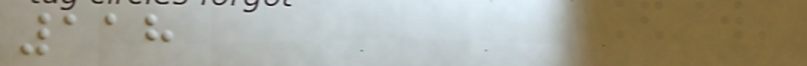118
